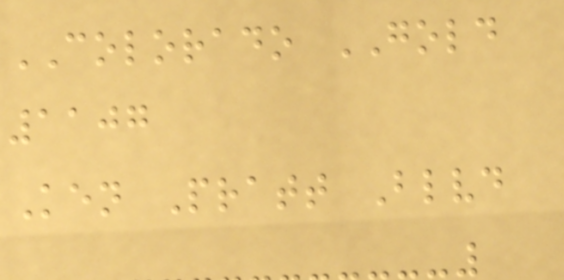COLORADO GOLD
1107
Ken Pratt Blvd
